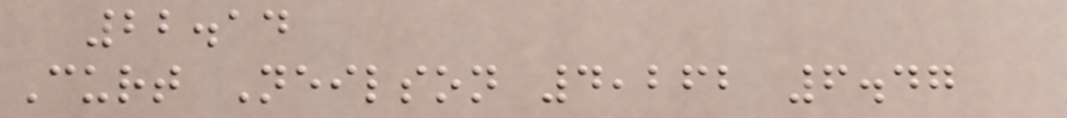22.14
Curt Neilson 4,262 6.47
